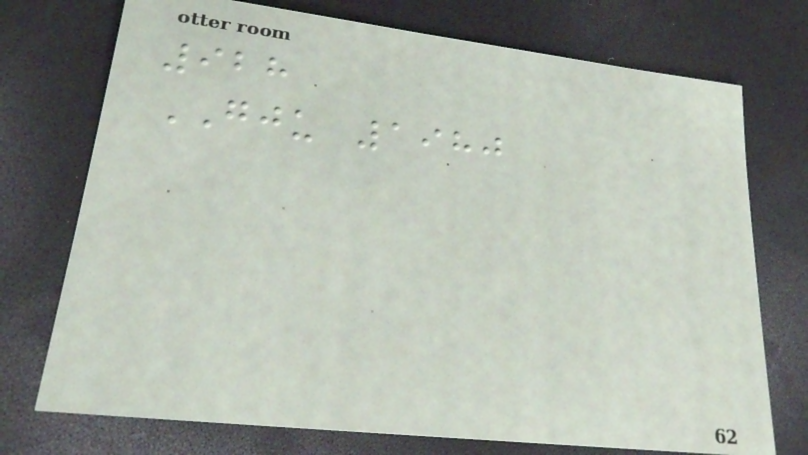928
GJU 1980
